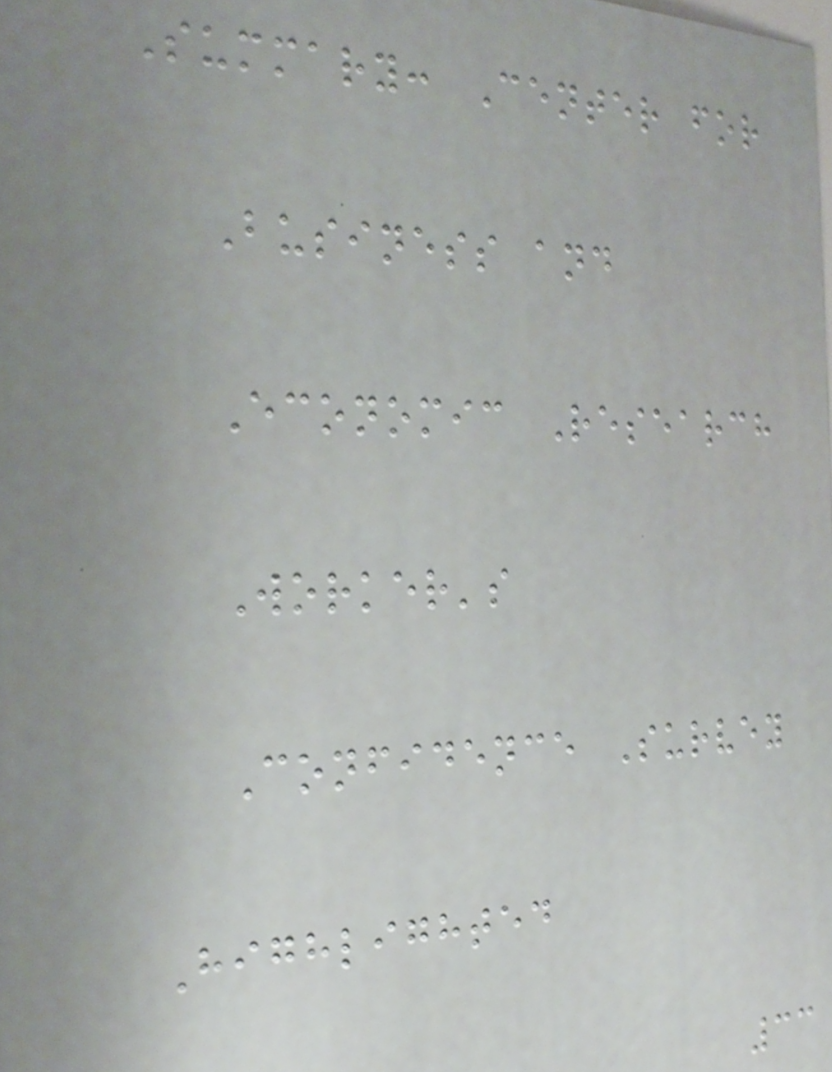Summary: Center for
Business and
Economic Research
Worker's
Confidence Survey
Highlighted
33
